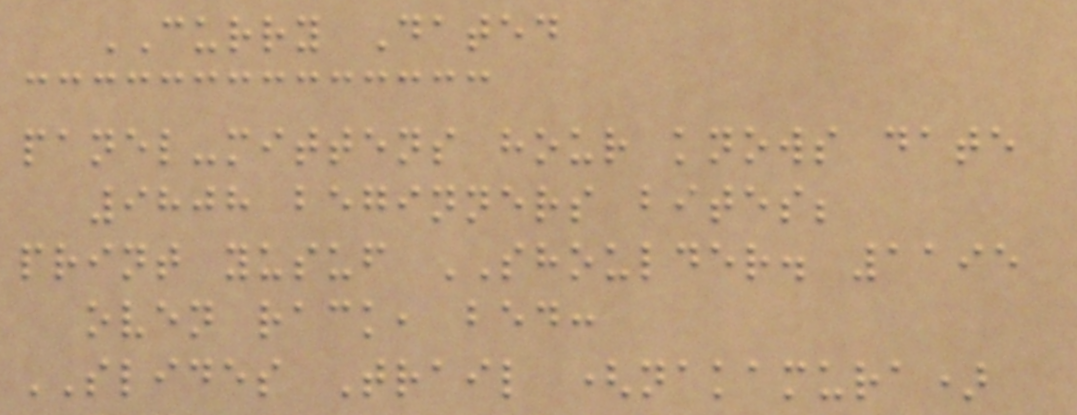CURRY Dated
panel-mittens hour knows date
9808 beginners bites;
print yusuf SHOULDER. 1195
oven rack, bed:
SLIDES Trail (nakamura)
